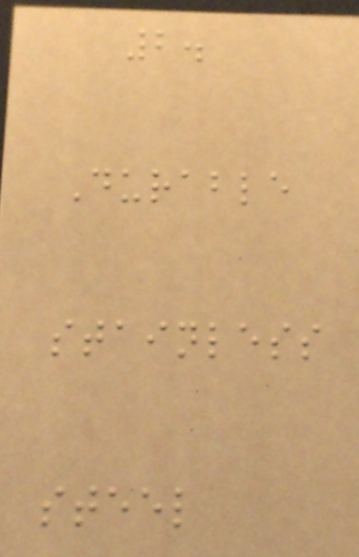2.
Durable
stainless
steel
